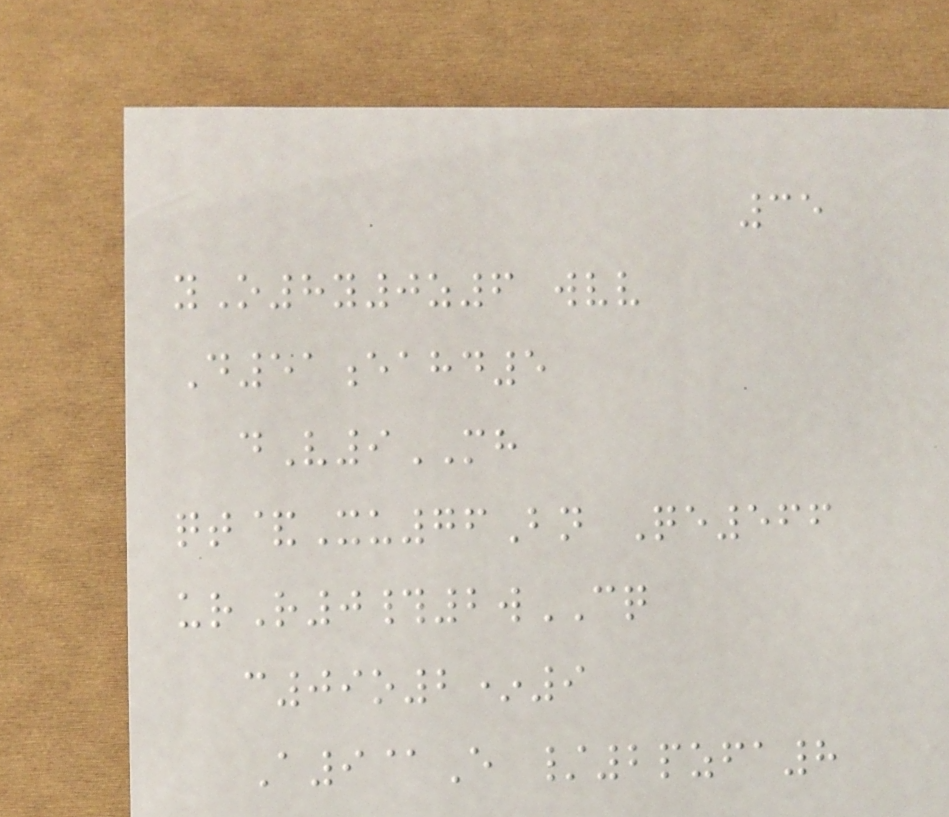35
yO8y0z6 wvv
D51eahd5
dV9MH
qt&Xu76Bn Qe566
urR0#2wCQ
c09o2*9
A9@E /2pzfa8
